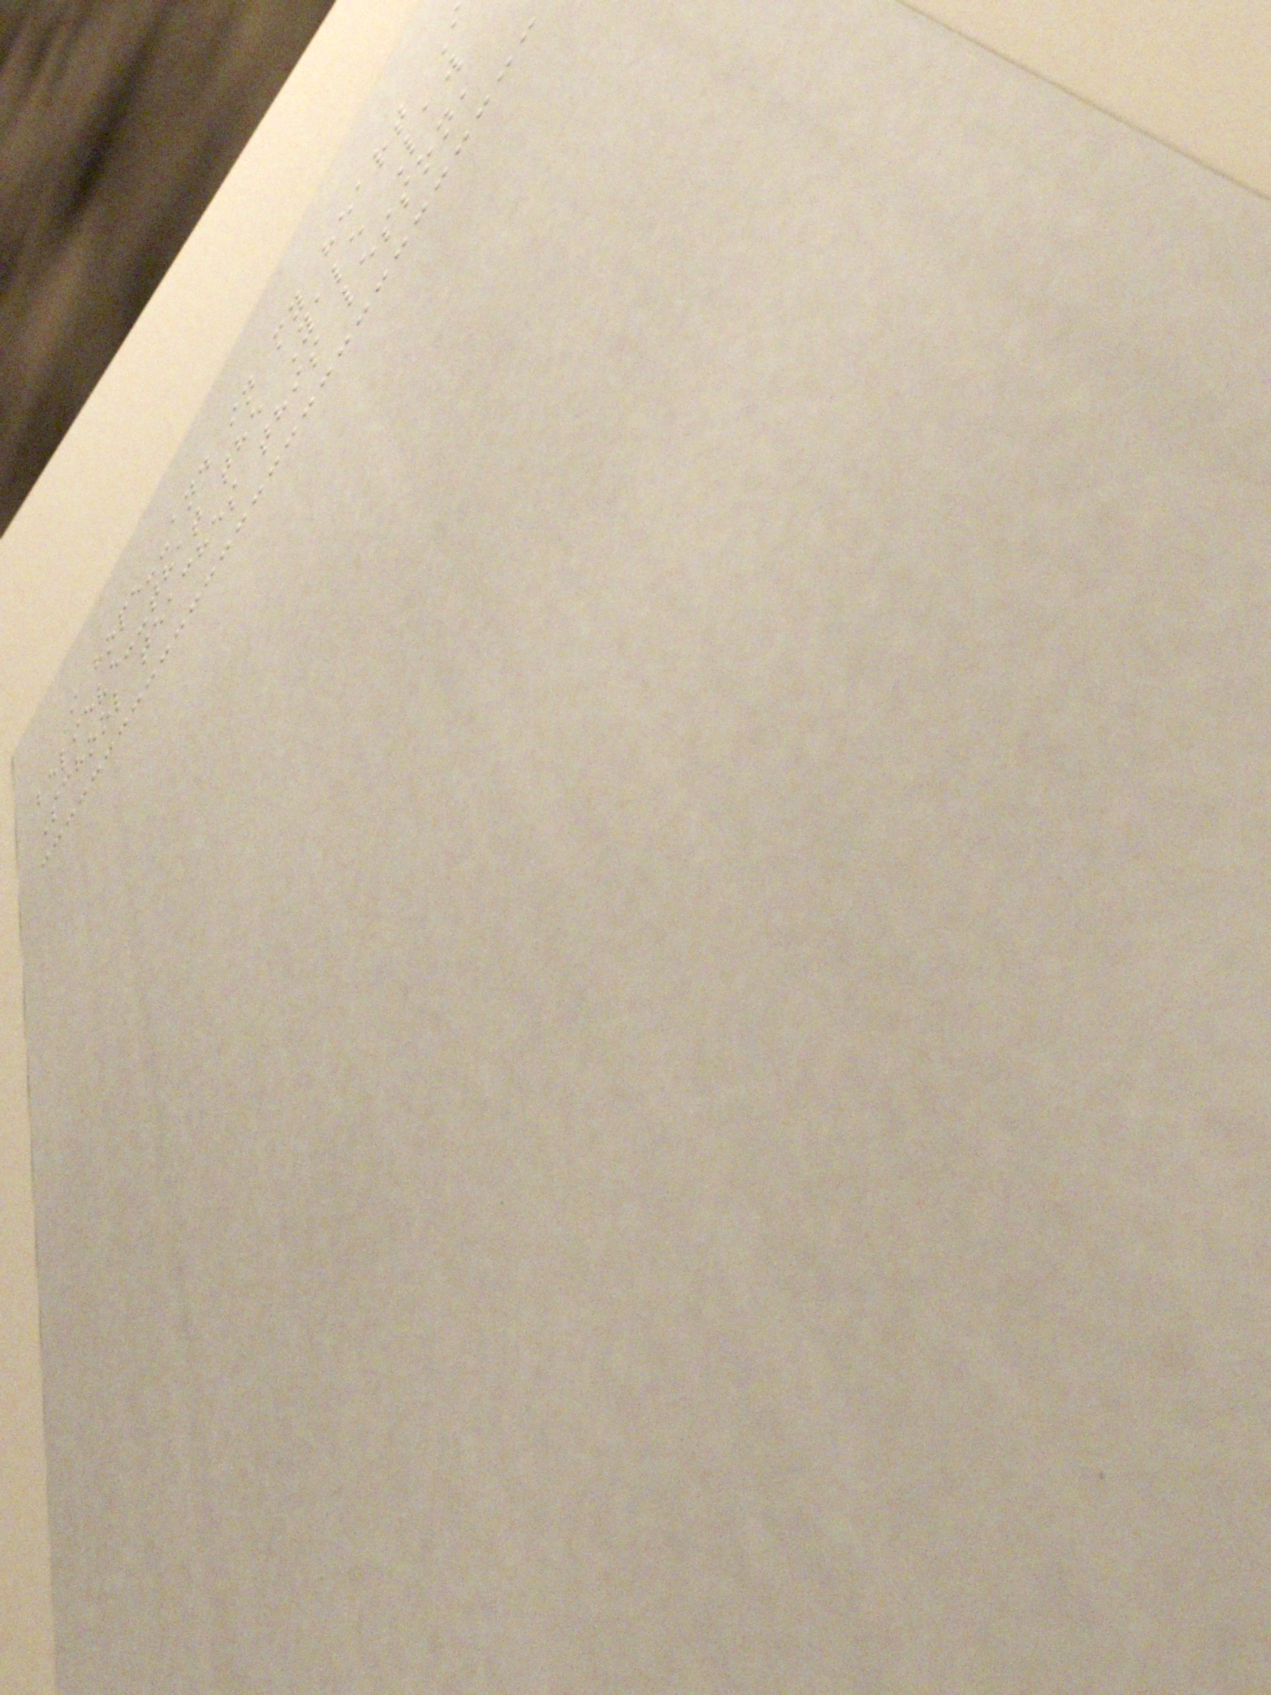I hope--and in my heart I
believe--that the Yale Law
School teaches this lesson,
